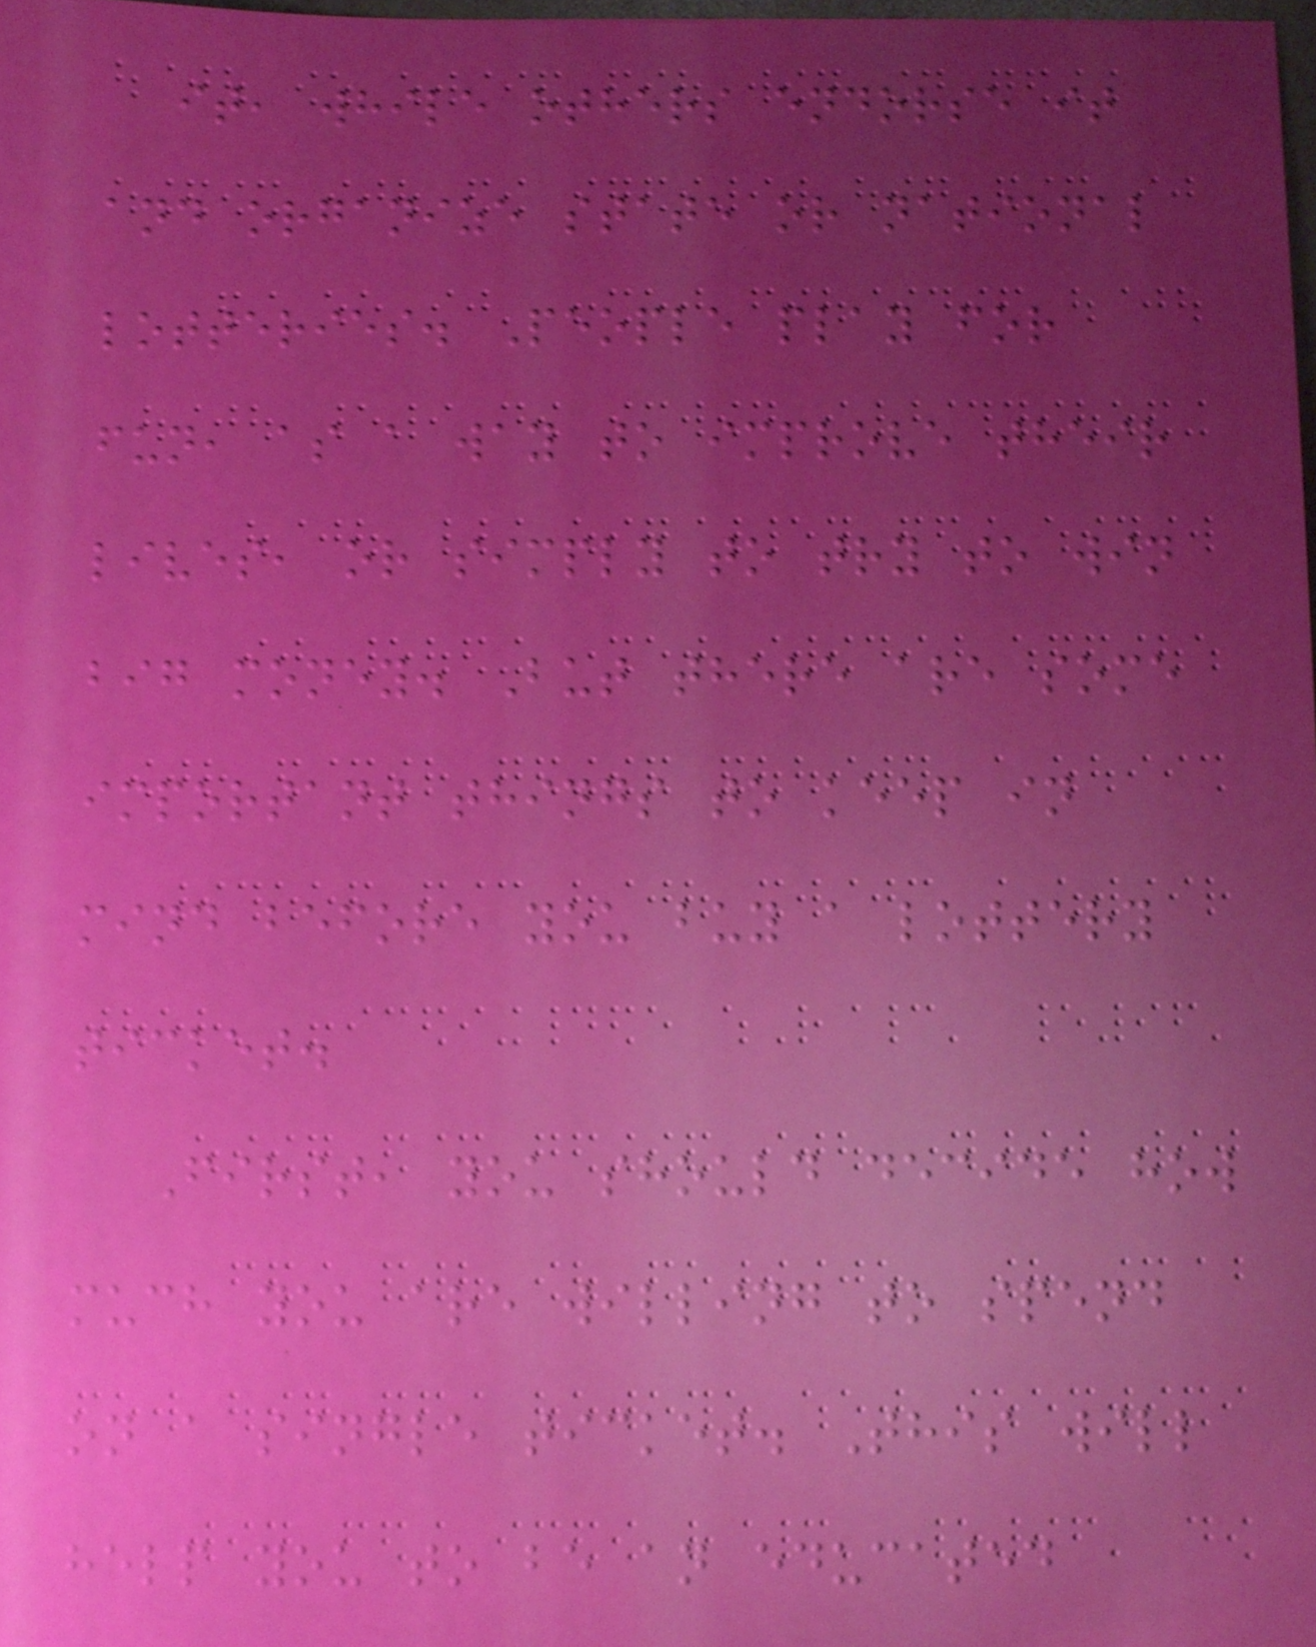it, while others endorse it
and organize state or national
lotteries. People play for
fun, as a way to improve their
lives, or simply to try to win
big money. But there are some
important things to keep in
mind before you buy a lottery
ticket.
First, you should decide how
much you are willing to spend
on a single ticket. This will
help you to be an educated
